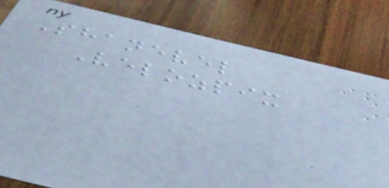Shanevel
Velozpix
